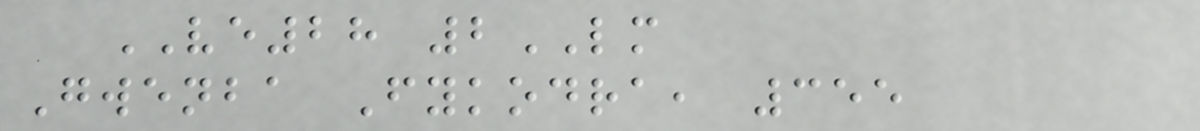VE28 2LM
Gwenba Fykodra, 355
